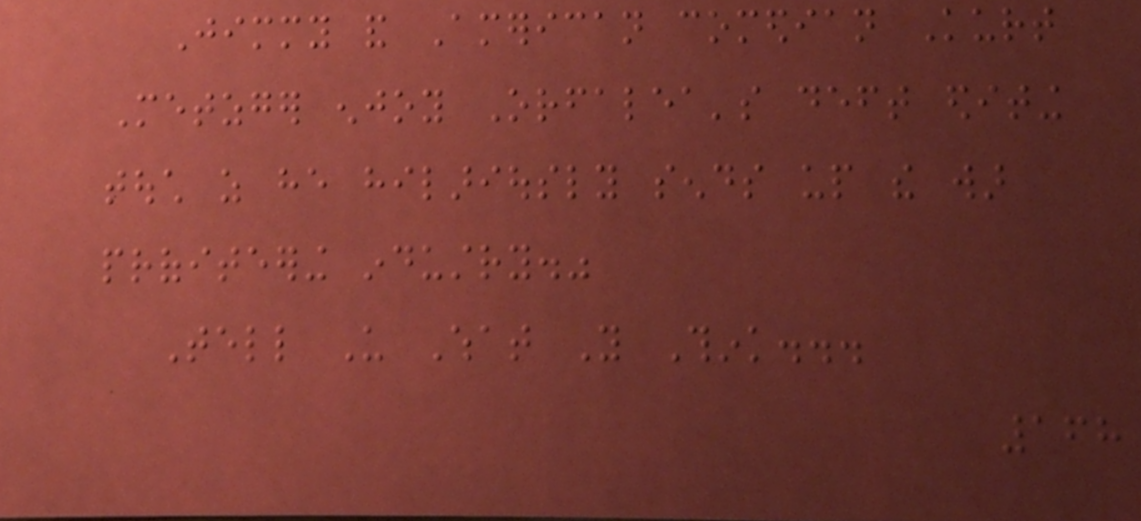Jimmy and American comedian Kurt
Metzger enjoy Orfalea's deft editing
touch as he hilariously sends up the war
profiteering industry."
Tell Us What You Think...
168
